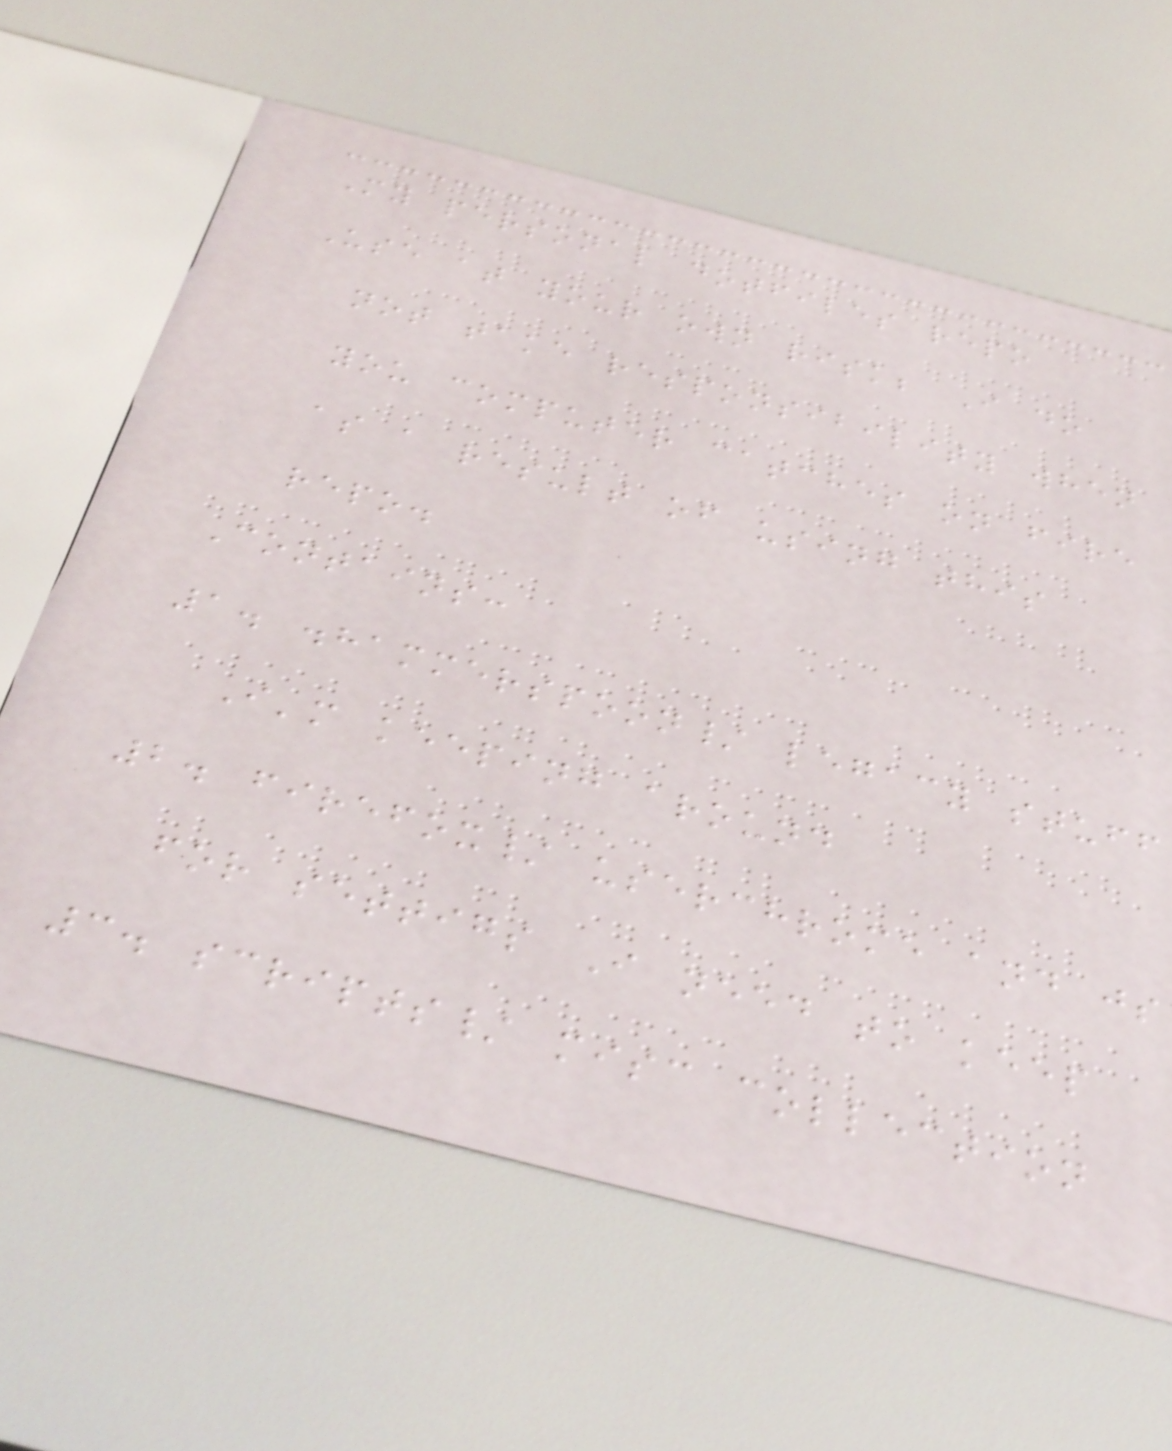My personal dotfiles repo
Use at your own risk; I do
not take responsibility when
you computer catches on fire
as a result of using this
repo.
Contains:
1. .hammerspoon/ legacy stuff
I'm keeping around
2. firefox/ userchrome and js
for settigs I need to keep
3. scripts/ misc collection
